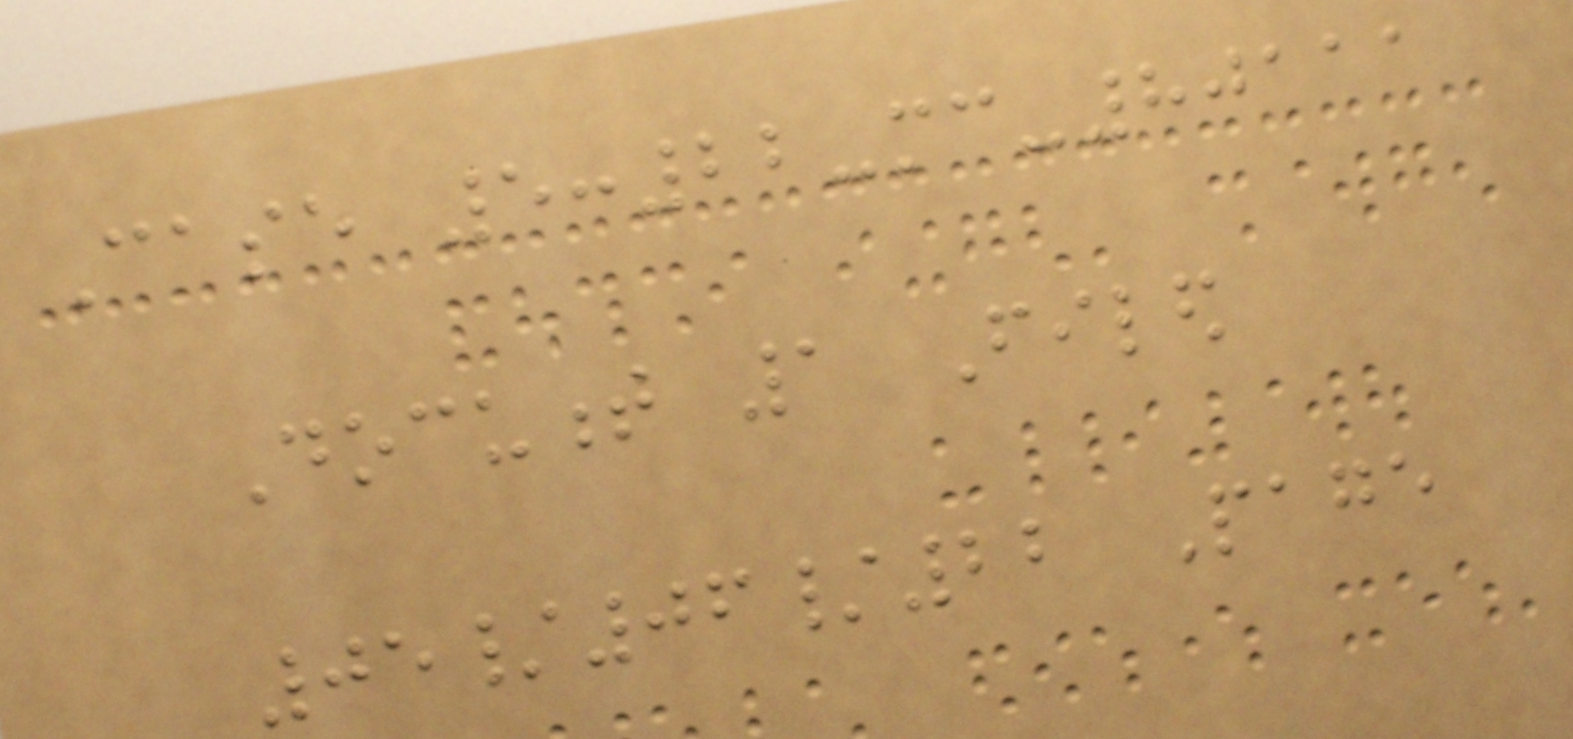Case 5:22-mc-80111
Document 1 Filed
05/06/22 Page
